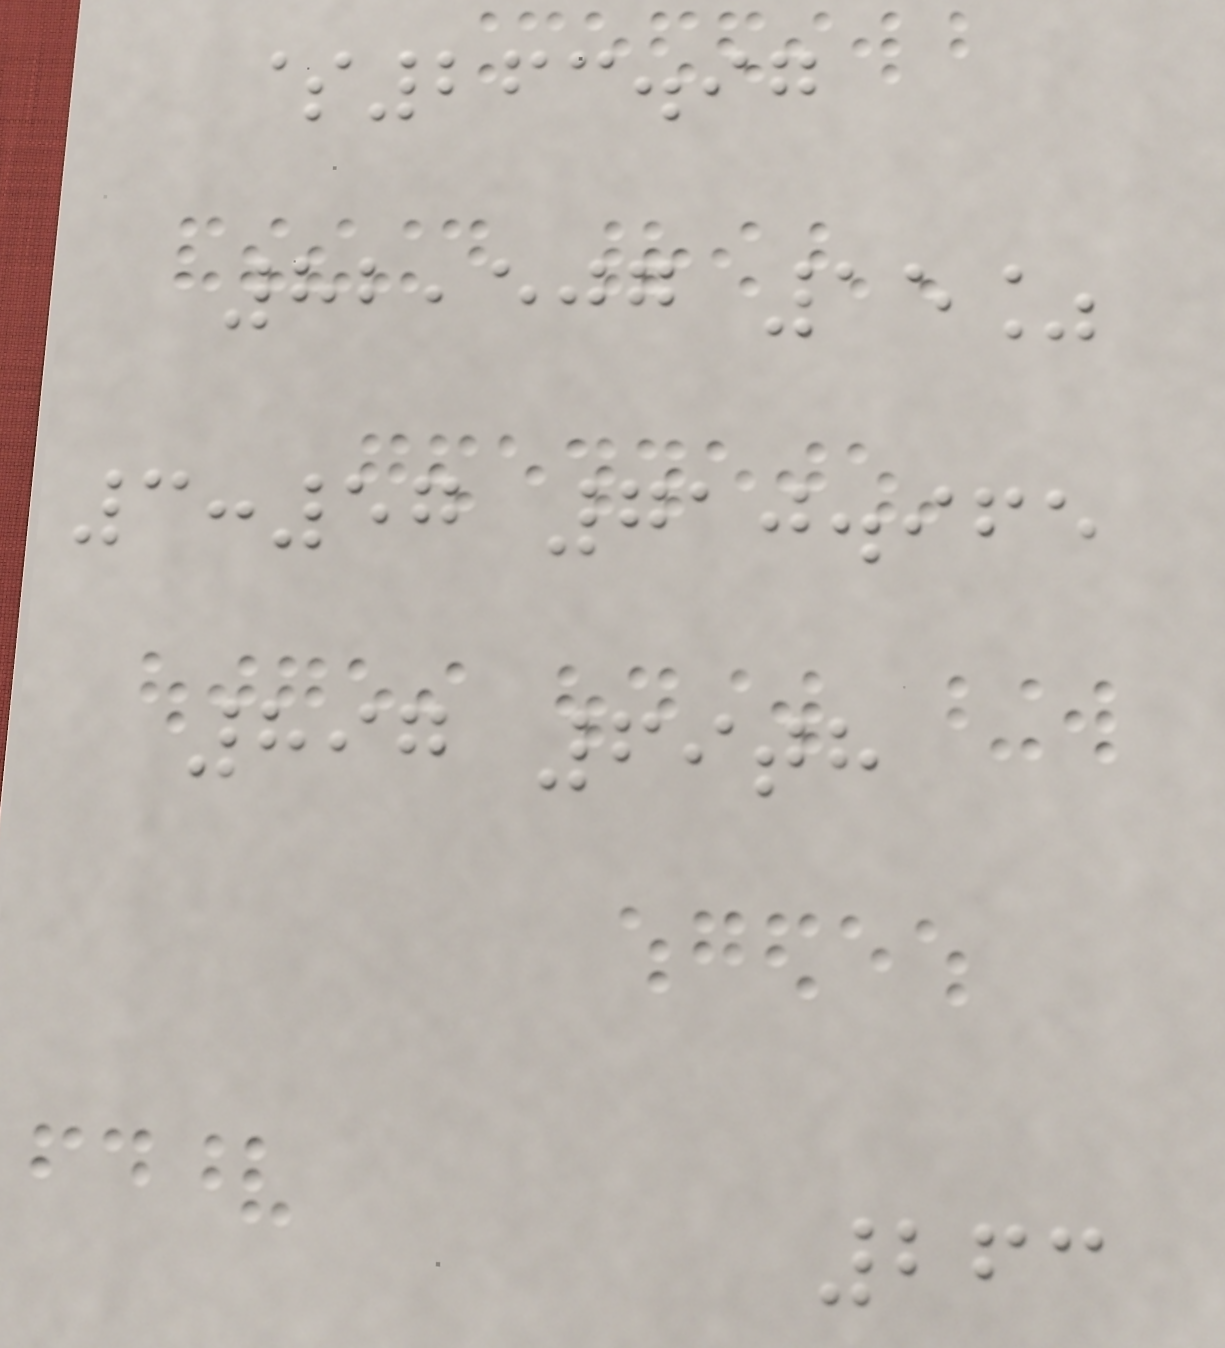$263.97
82,507 15%
3:57 710.965
897 69th
263
